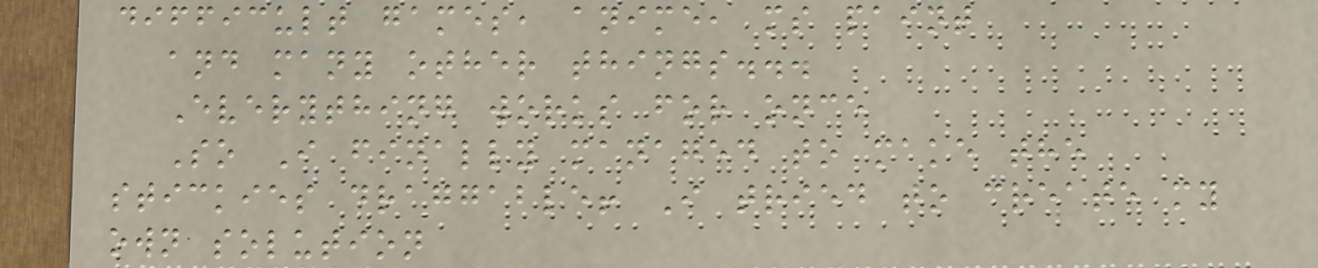difficult games, anime, ms paint
and many other things...
Everything works for once
So I finally managed to make the
stickies draggable! I tried to create my
own solution
